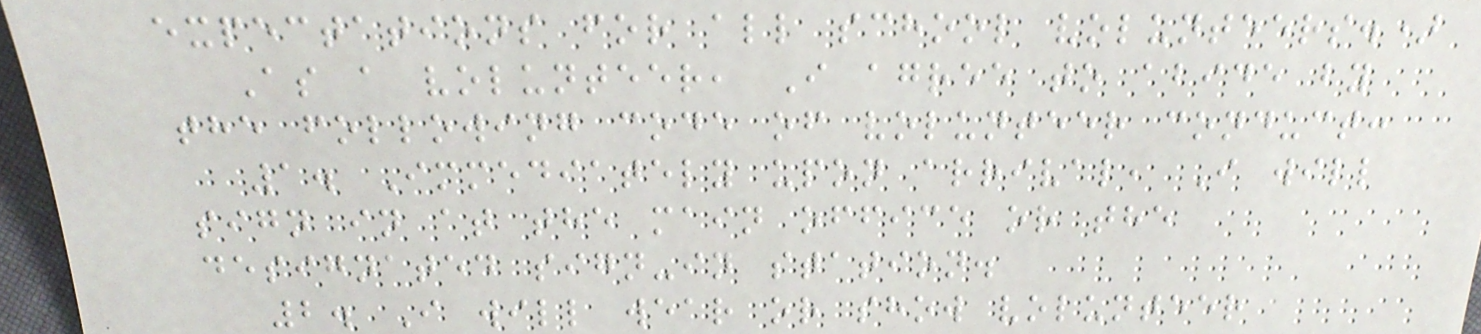expectations for all school volunteers.)
As a volunteer, I agree to abide by
the following code of volunteer conduct:
1. Immediately upon arrival, I will
sign in at the main office or the
designated sign-in station.
2. I will wear or show volunteer
